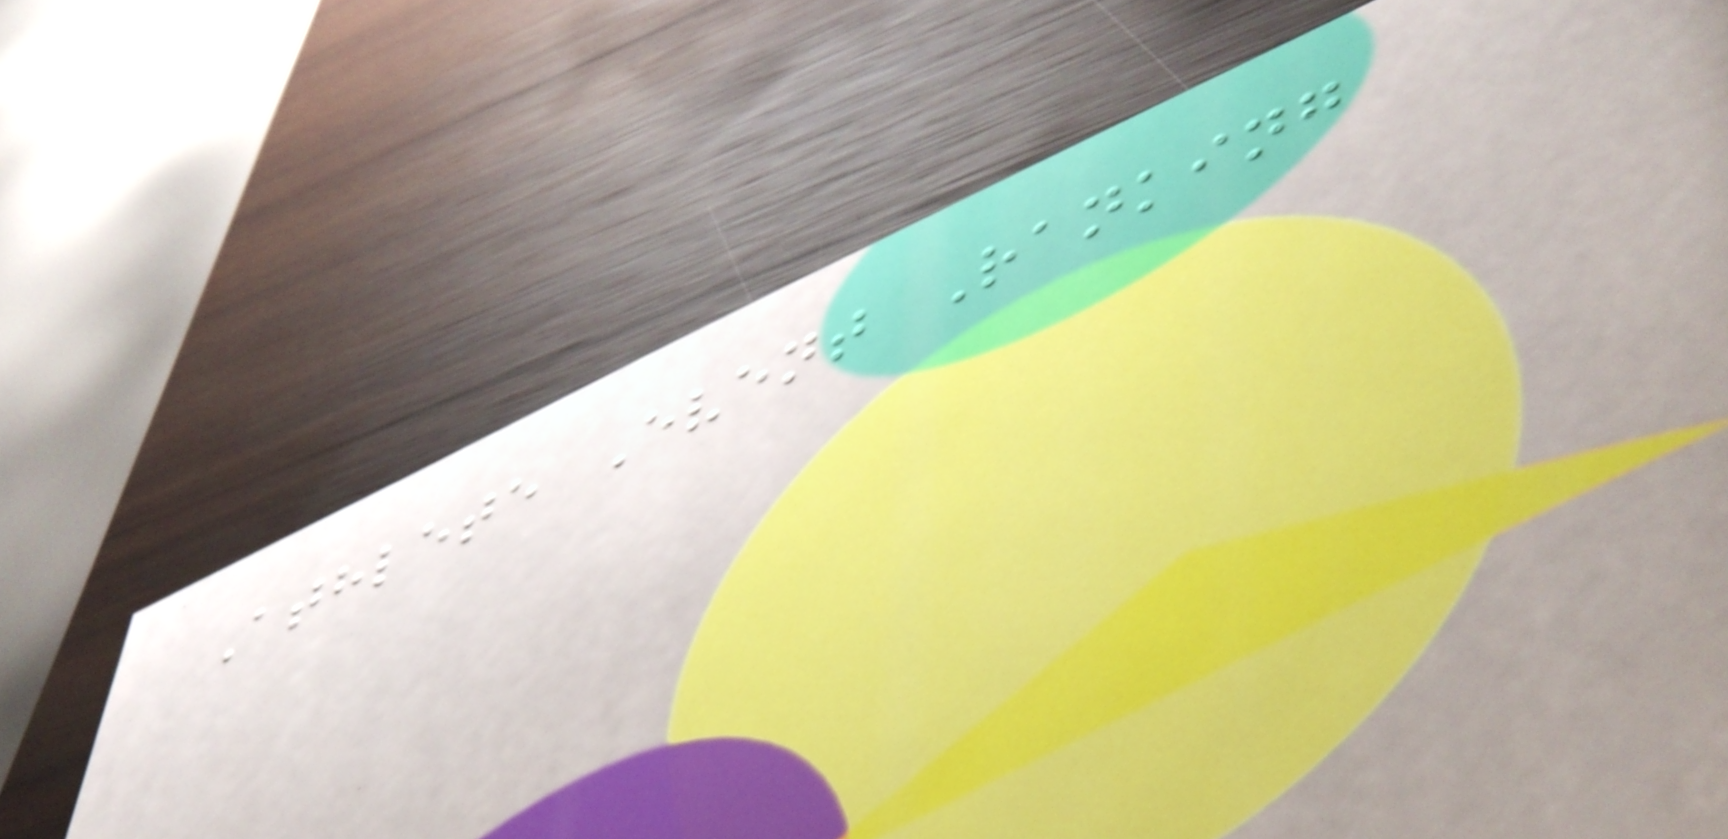Athlete Event Ranking
